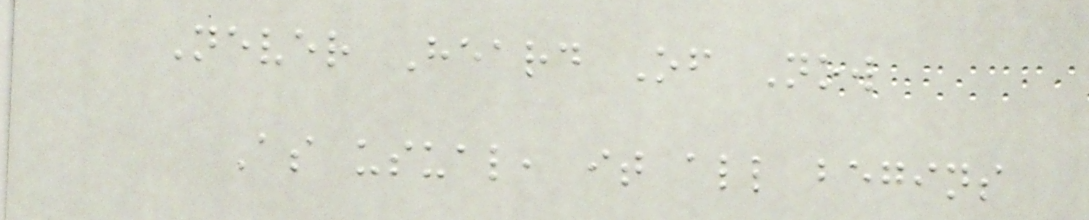Never Heard Of Now
As usual, it all begins
